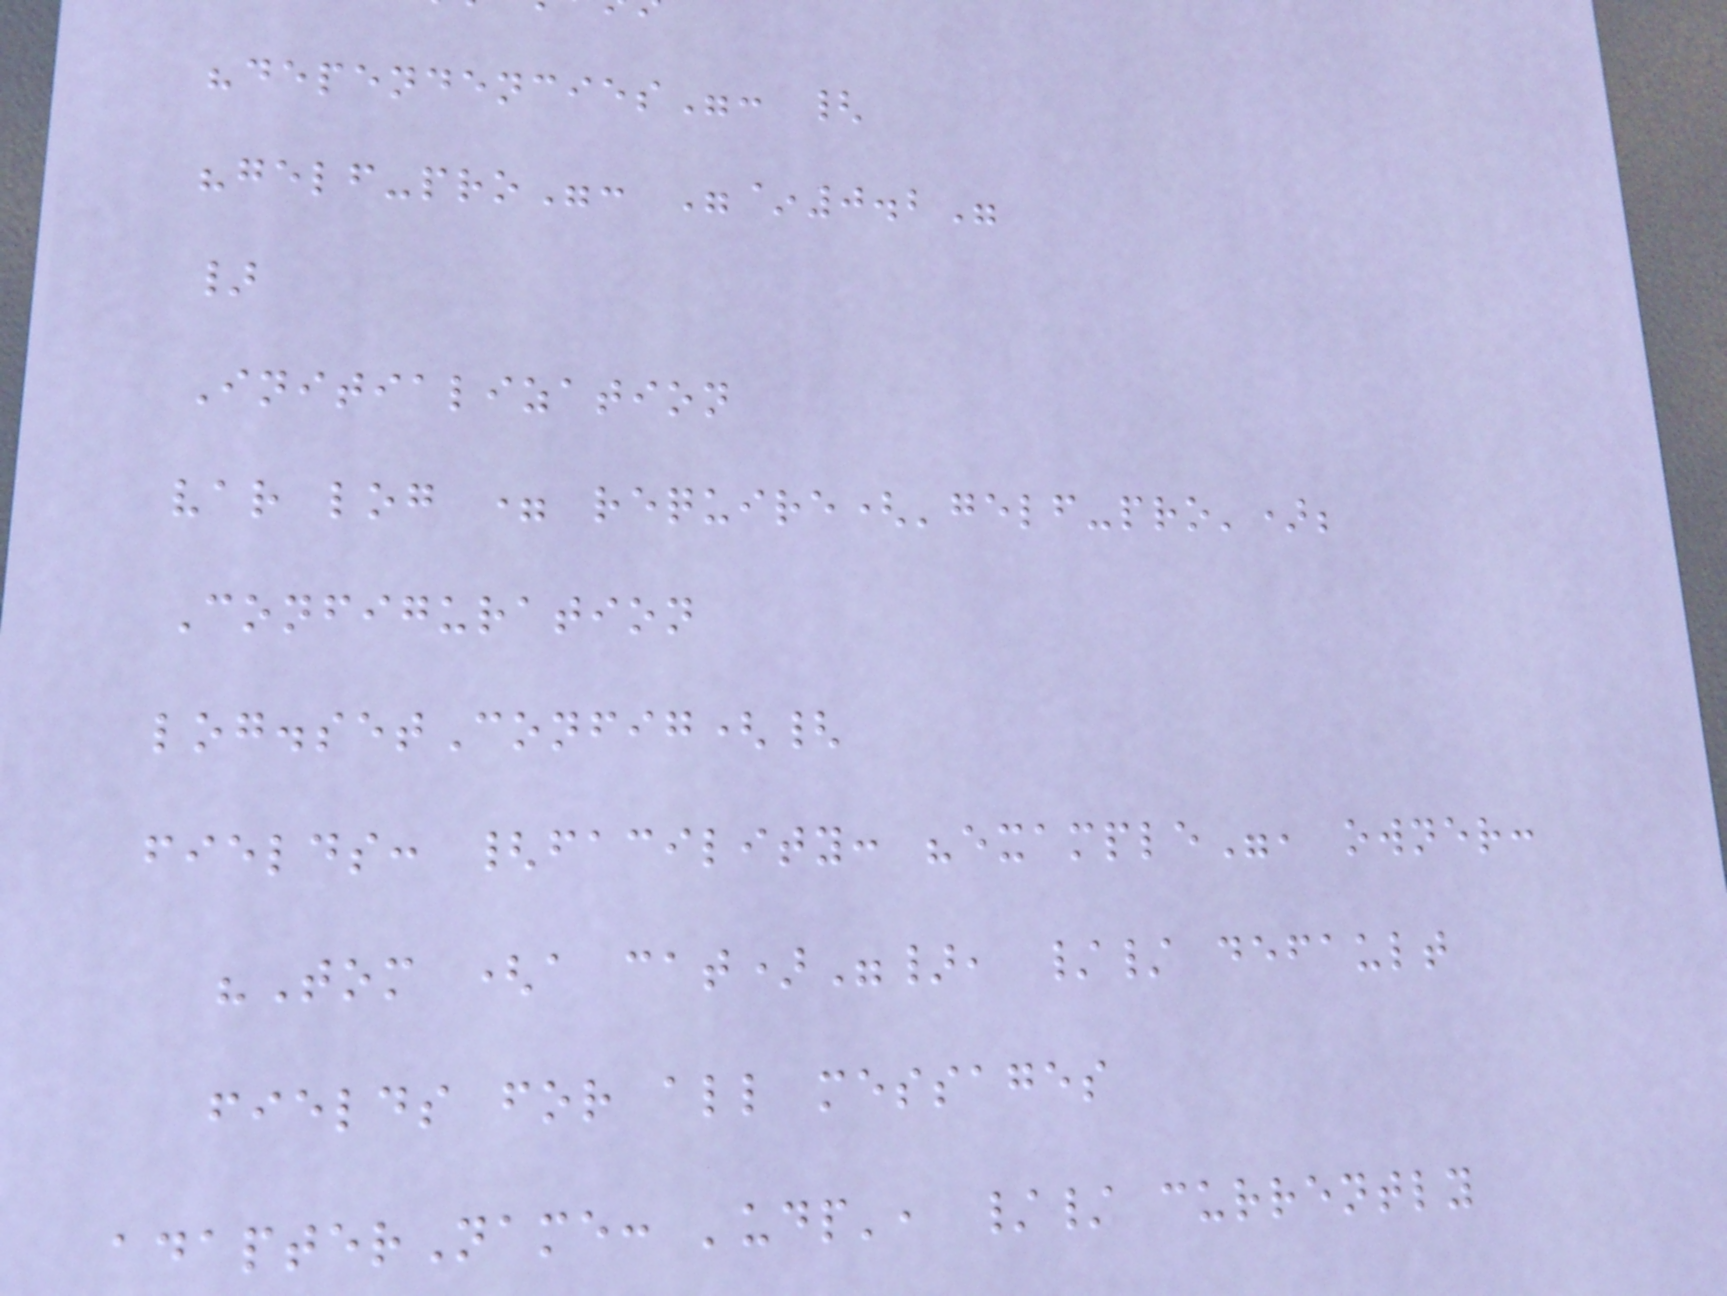"dependencies": {
"gelf-pro": "~0.2"
}
Initialization
var log = require('gelf-pro');
Configuration
log.setConfig({
fields: {facility: "example", owner:
"Tom (a cat)"}, // default
fields for all messages
adapterName: 'udp', // currently
